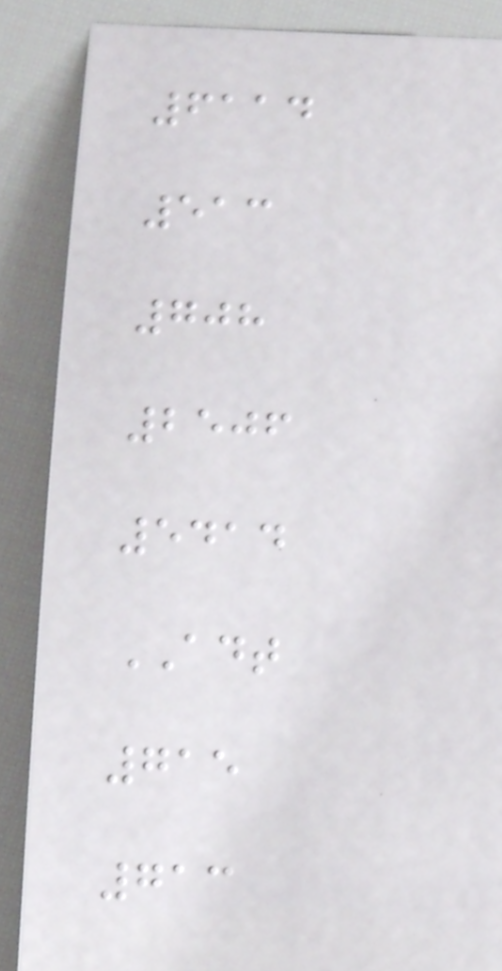6114
513
708
2506
5414
ADT
715
713
